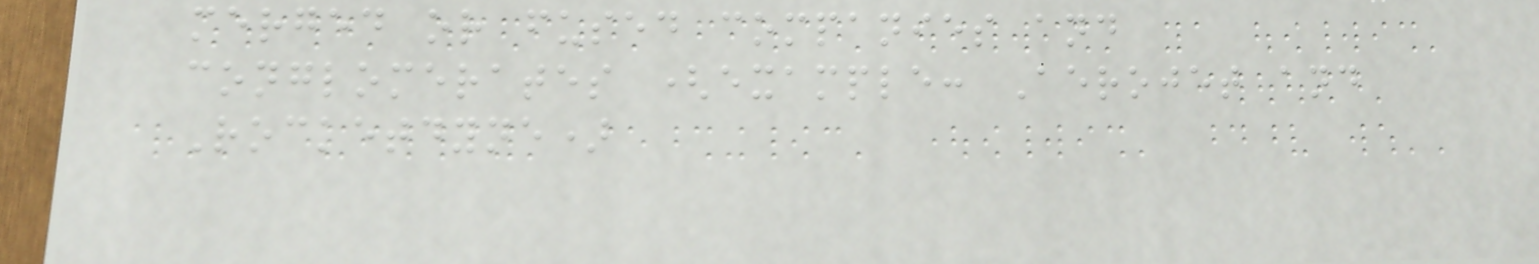merged or fused companies and
conglomerates (example: Aerojet and
Rocketdyne)
